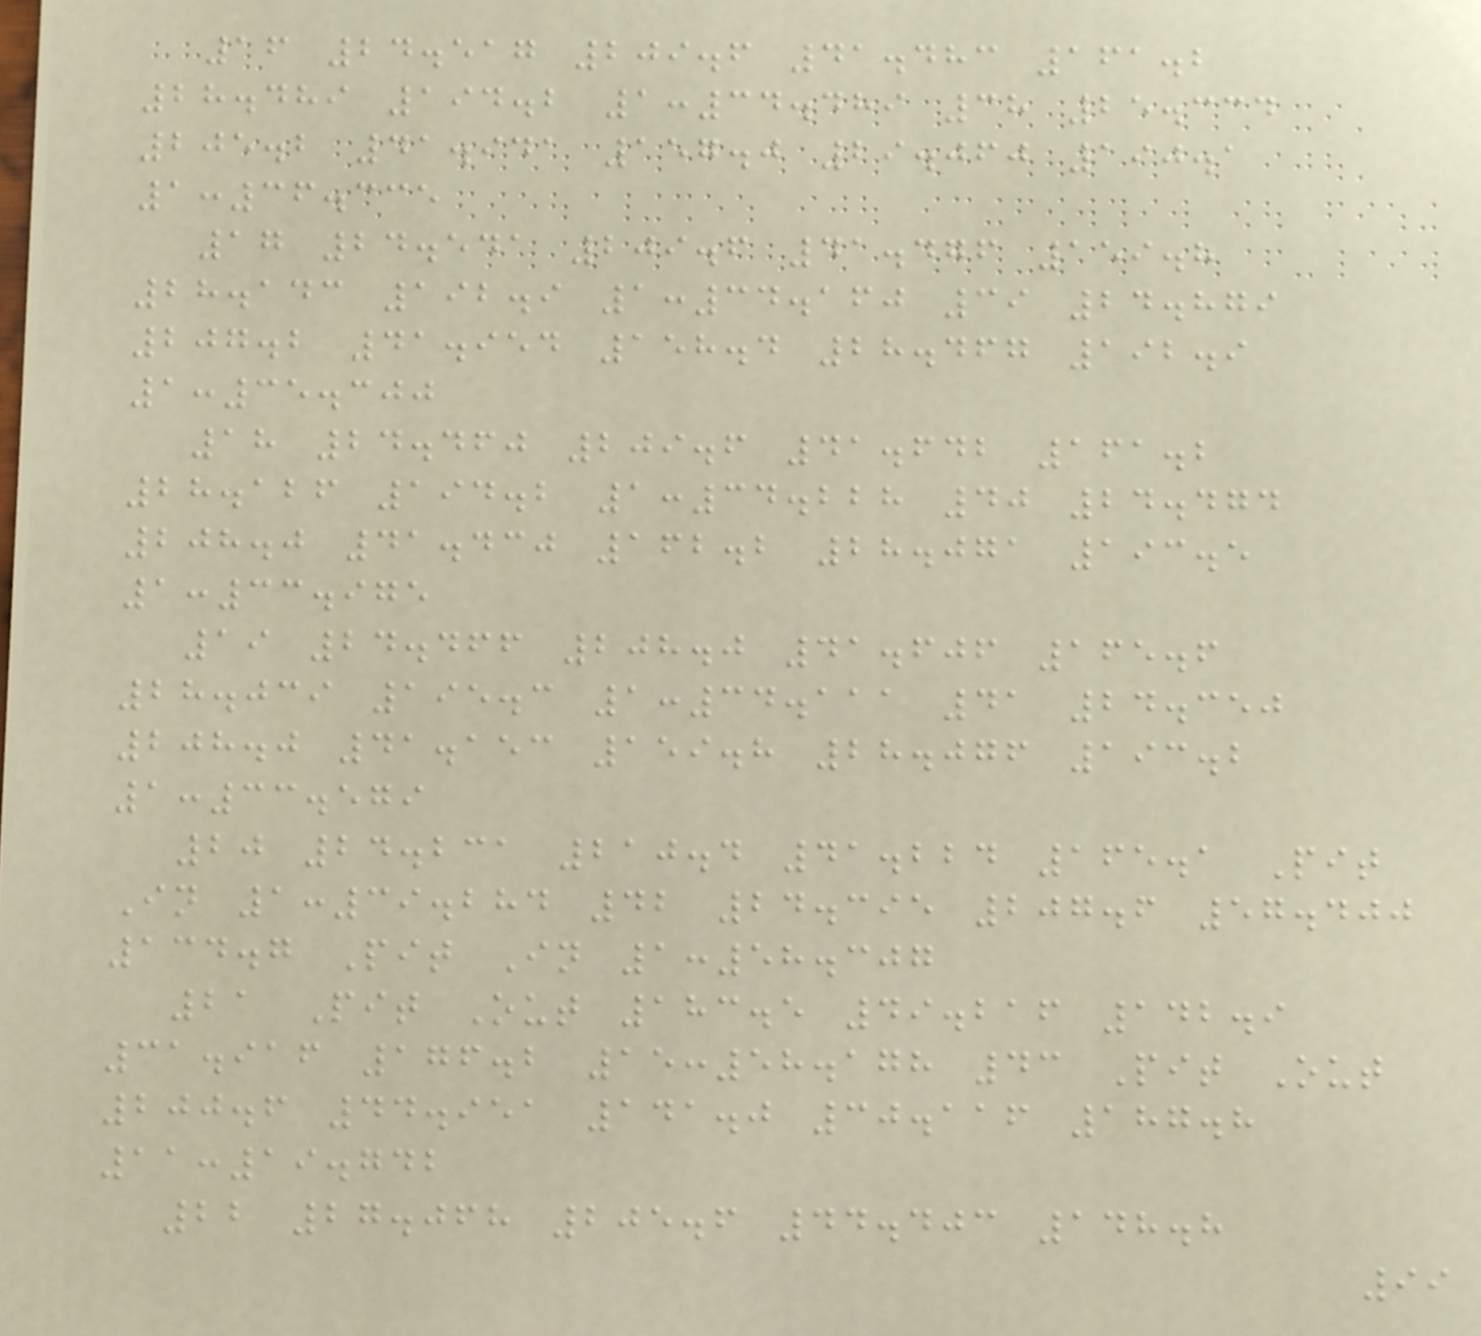16 24.517 209.6 41.483 161.2
28.489 194.2 1:34.489 38 25.334
205.2 41.941 157.0 29.060 190.1
1:36.335
17 24.541 209.6 41.476 159.8
28.143 192.9 1:34.160 39 24.879
207.2 41.954 158.4 28.467 192.9
1:35.300
18 24.460 209.6 41.642 161.2
28.126 194.2 1:34.228 40 24.474
208.0 41.430 162.2 28.071 193.5
1:33.975
19 24.466 208.0 41.606 165.6
28.039 195.3 1:34.111 41 24.350
208.0 41.153 159.8 28.076 193.2
1:33.579
20 24.231 210.4 41.224 165.1 Pit
In 1:39.284 42 24.395 207.6 57.400
134.7 Pit In 1:58.307
21 Pit Out 183.5 49.216 142.9
31.916 176.2 15:58.178 43 Pit Out
200.6 44.951 141.0 30.116 187.8
11:19.742
22 27.068 205.6 44.403 148.8
99
